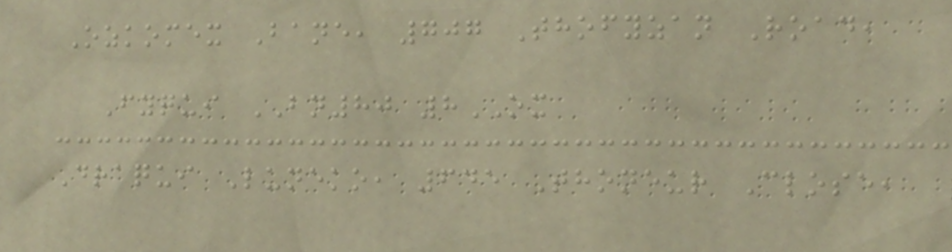Ozkomex Bane, 707 Thofyzan Road,
Fyqui BN80 8OX
Draqui Luneko, 645 Thoneur Close,
